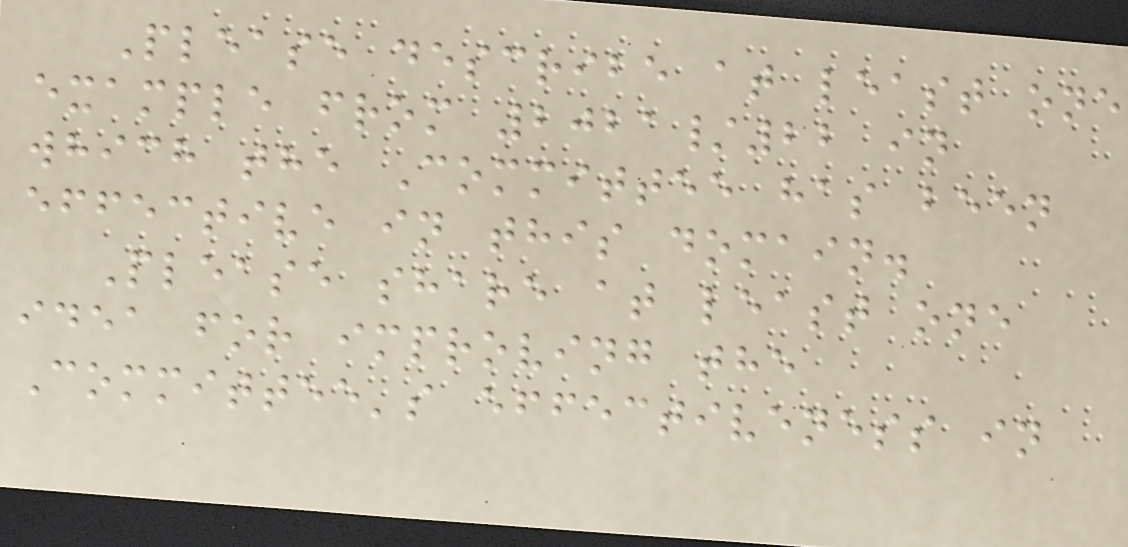Please describe at least one
example from 2021/22 in
which the Committee has been
effective in this domain.
Please share at least one
idea for improving the
Committee's effectiveness in
